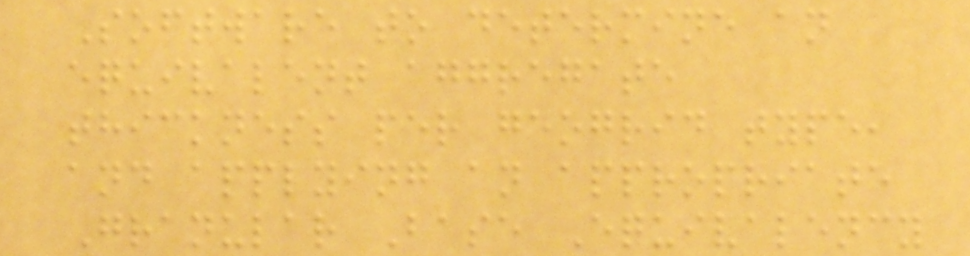Software to determine an
equivalent aggregate
thickness per geogrid type,
and applying an appropriate
Granular Base Equivalency
